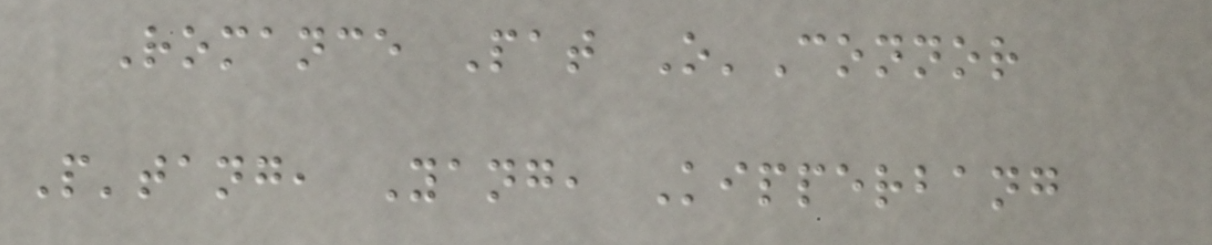Romance Pat O'Connor
P'tang, Yang, Kipperbang
